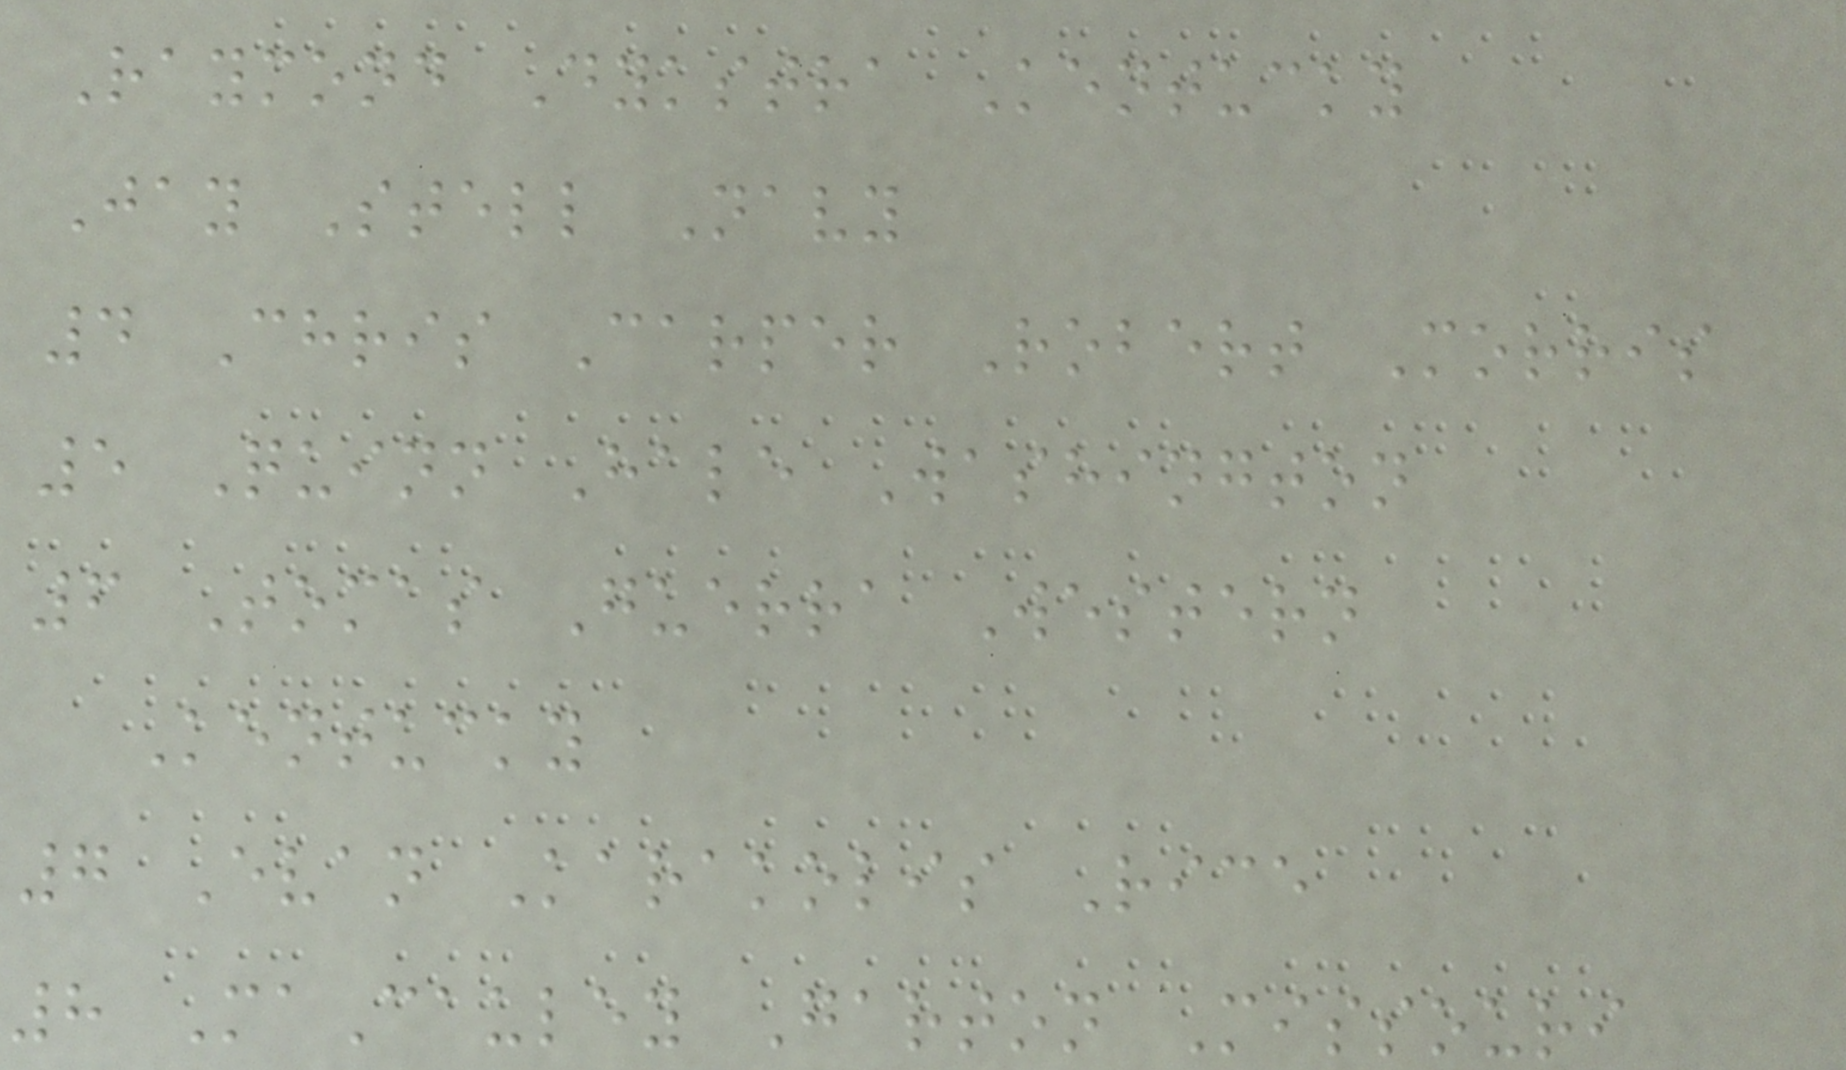Raymond Dykstra Kentucky
Jay Stell Navy
4 Chris Carper Robert Morris
5 Quinn Hale Washington
6 Tomas Guerra Western
Kentucky
7 Evan Karakolis Rice
8 MaCauley Garton Missouri
